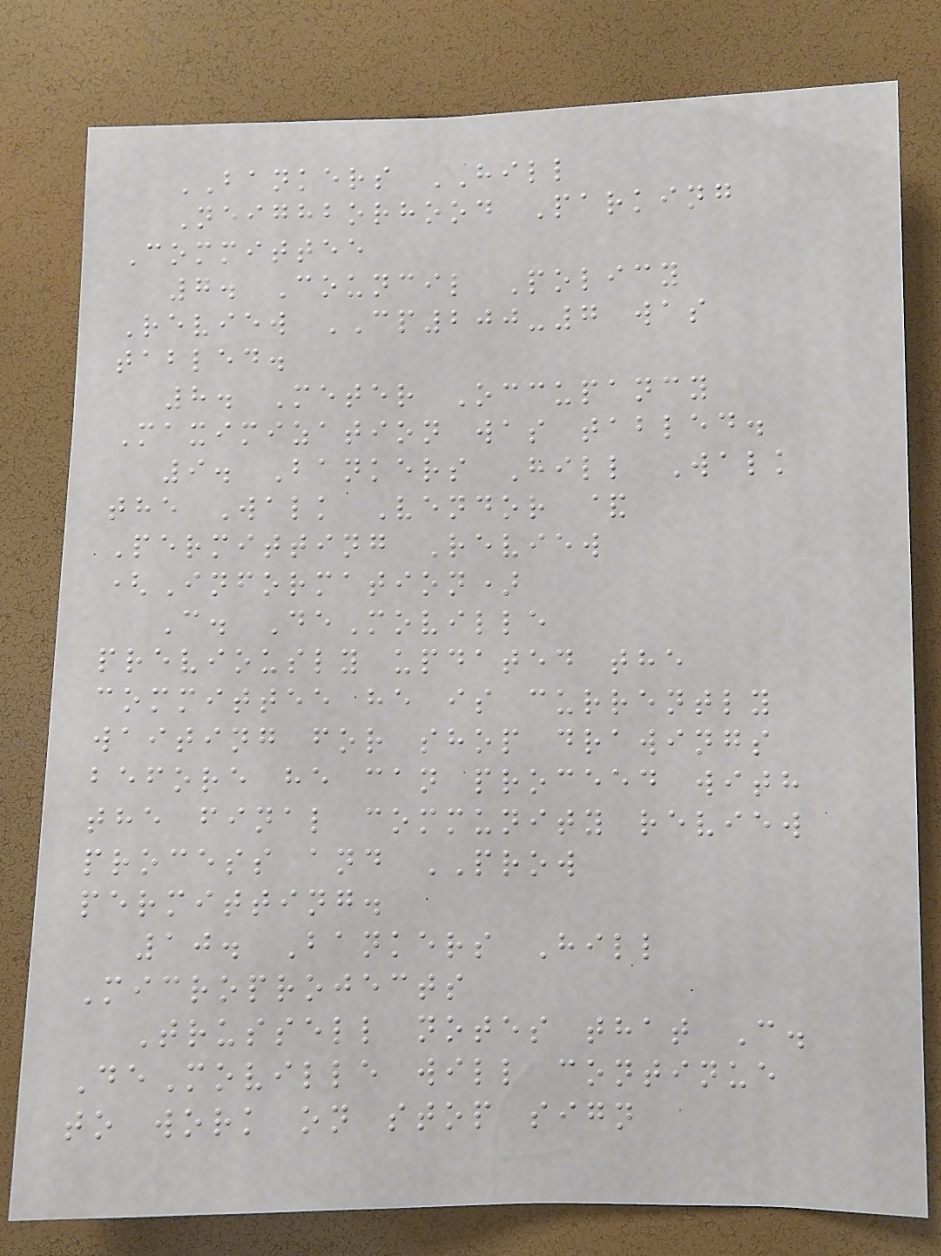BANKERS HILL
Neighborhood Parking
Committee
7. Council Policy
Review CP200-7 was
tabled.
8. Meter Occupancy
Maximization was tabled.
9. Bankers Hill Walk
the Walk Vendor &
Permitting Review
(Information)
C. DeMoville
previously updated the
committee he is currently
waiting for shop drawings
before he can proceed with
the final community review
process and PROW
permitting.
10. Bankers Hill
Microprojects
Trussell notes that C.
DeMoville will continue
to work on stop sign
